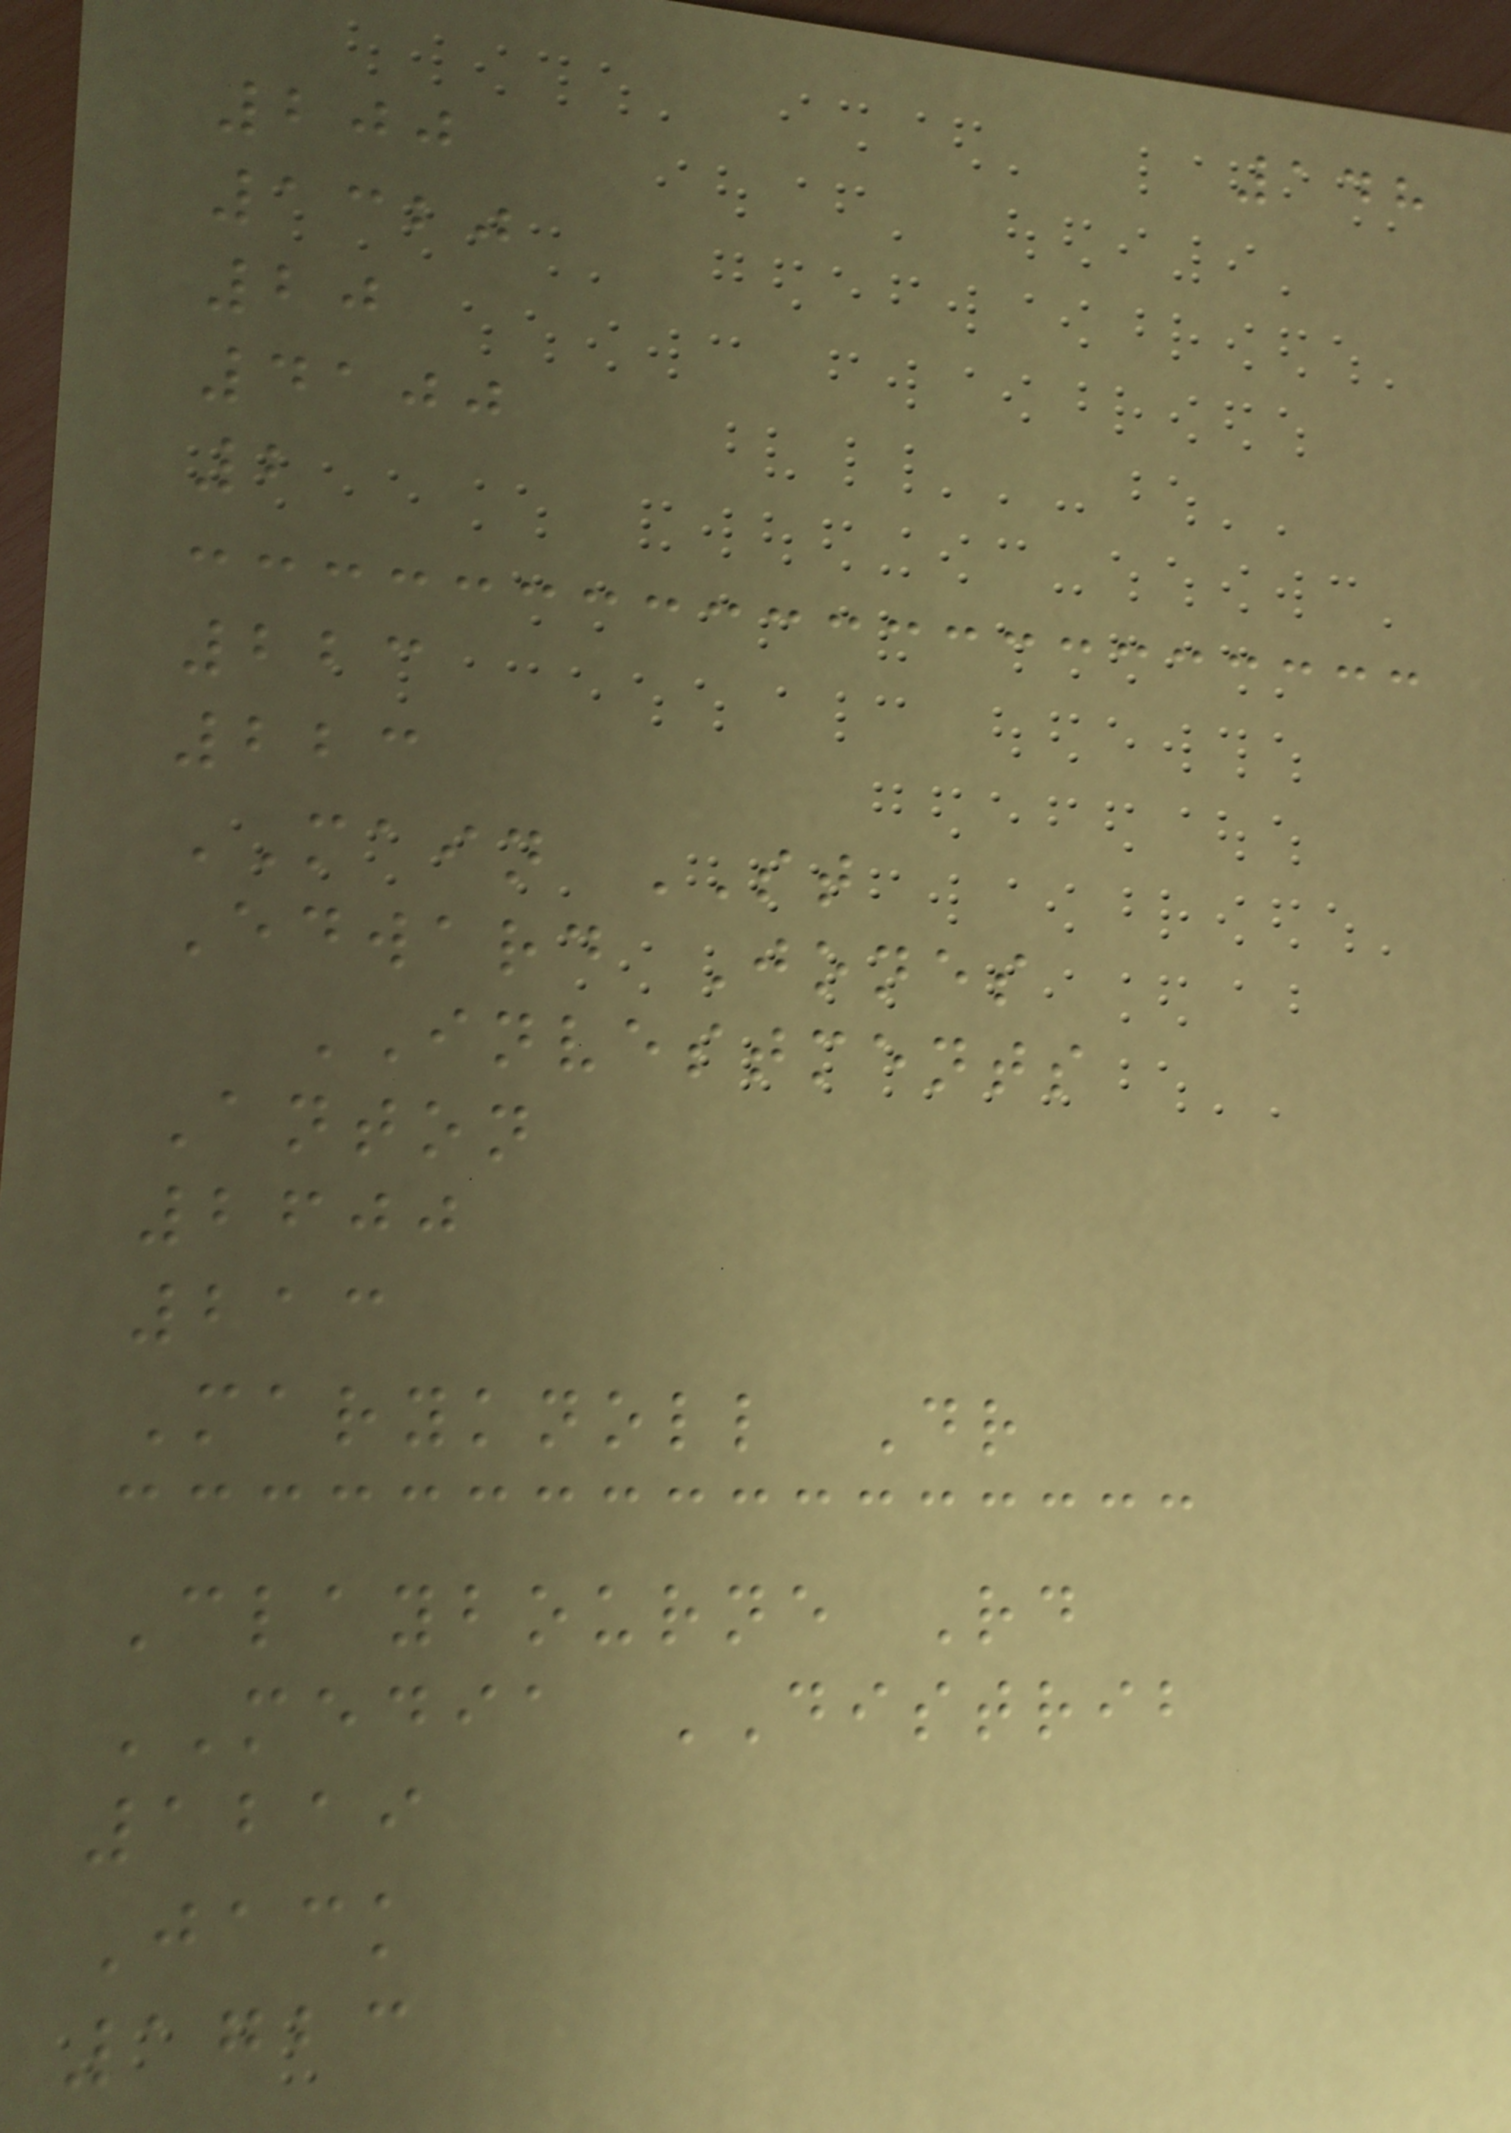148
200
1320
20
4100
2
223
223
MAIN ST
Edward Jones
INVESTMENTS
Anton
2600
213
Maryknoll Dr
Claybourne Rd
MEDIA DISTRIB
1219
Jack
1723
